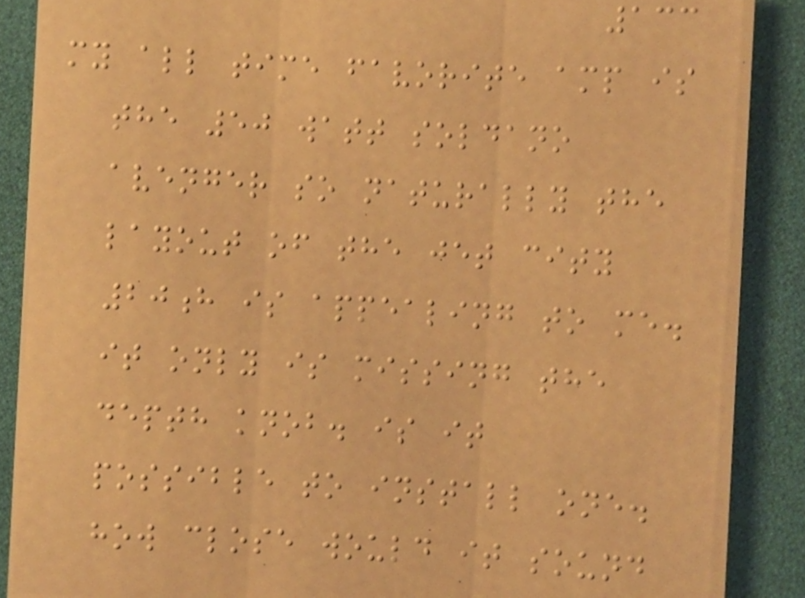133
my all time favorite amp is
the 50 watt soldano
avenger so naturally the
layout of the jet city
20h is appealing to me.
it only is missing the
depth knob. is it
possible to install one.
how close would it sound
